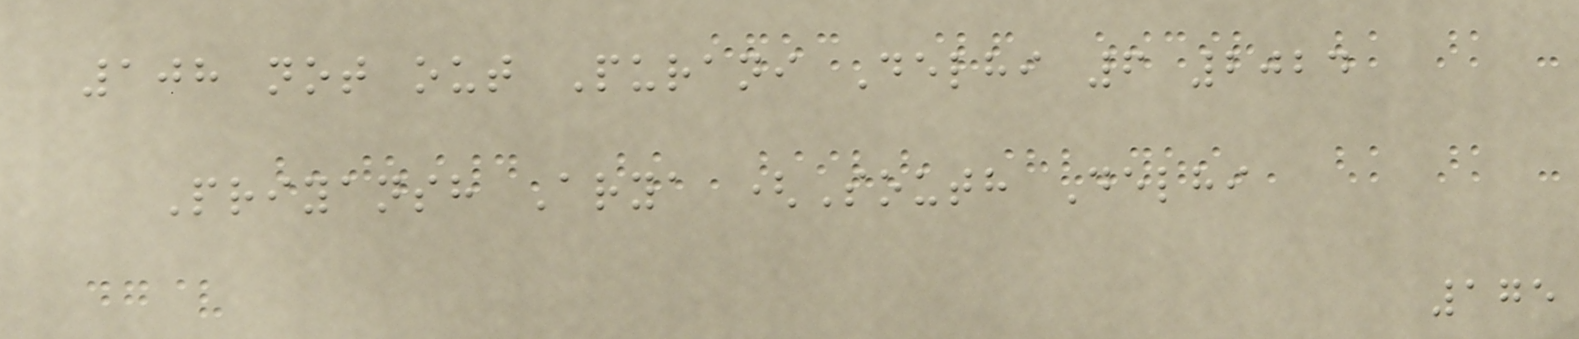108 not out Purani Delhi 6 2024
Priyansh Arya (South Delhi
175
